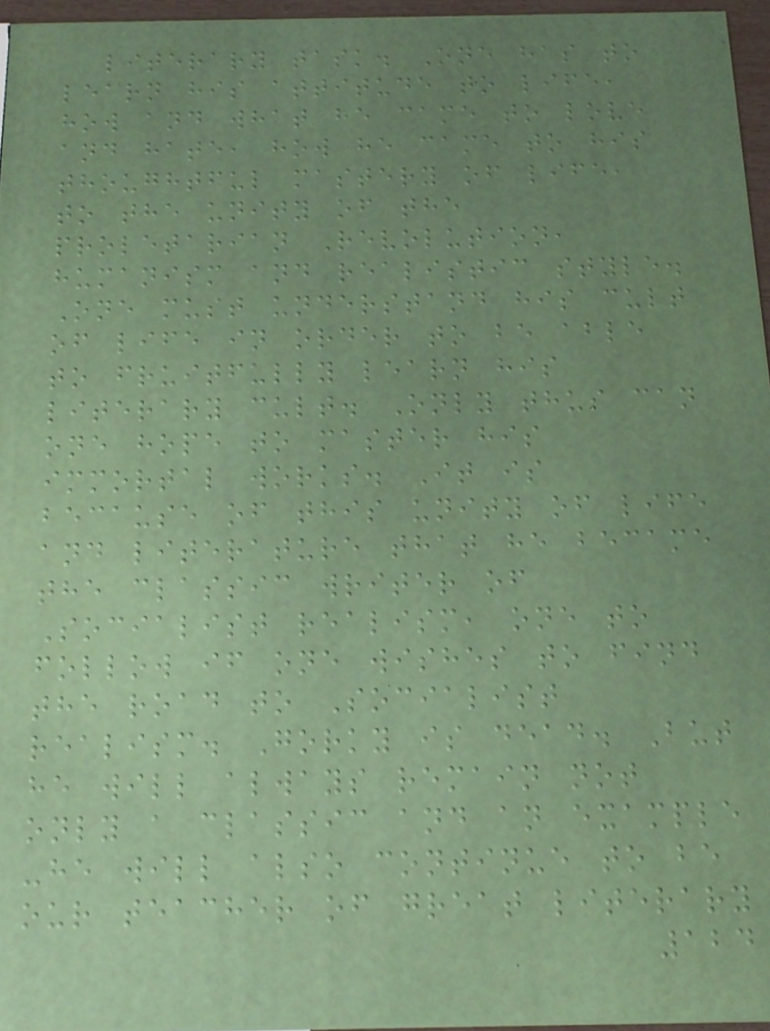literary task. One has to
learn his attitude to life,
how and what he came to love
and hate, how he came to his
thoughtful mastery of life,
to the unity of the
proletarian Revolution,
humanism and realistic style.
One must understand his cult
of life in order to be able
to fruitfully learn his
literary cult. Only thus can
one hope to master his
immortal works. It is
because of this unity of life
and literature that he became
the classic writer of
Socialist realism, one to
follow if one wishes to find
the road to Socialist
realism. Gorky is dead. But
he will always remain not
only a classic and an example
-he will also continue to be
our teacher of great literary
124
